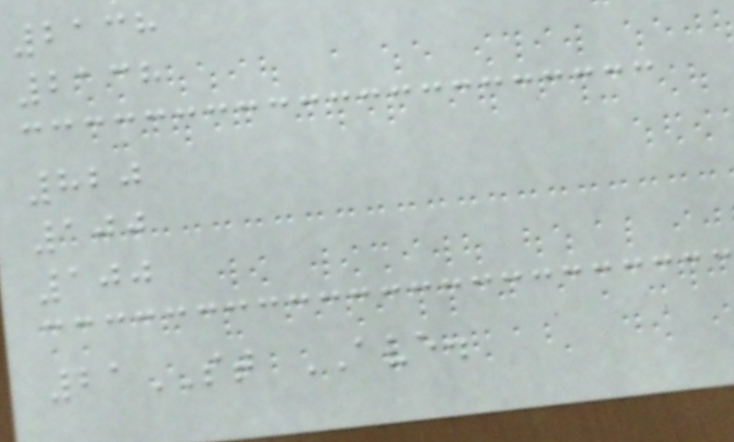2138
2138
820
100
100
21ST AVE.
